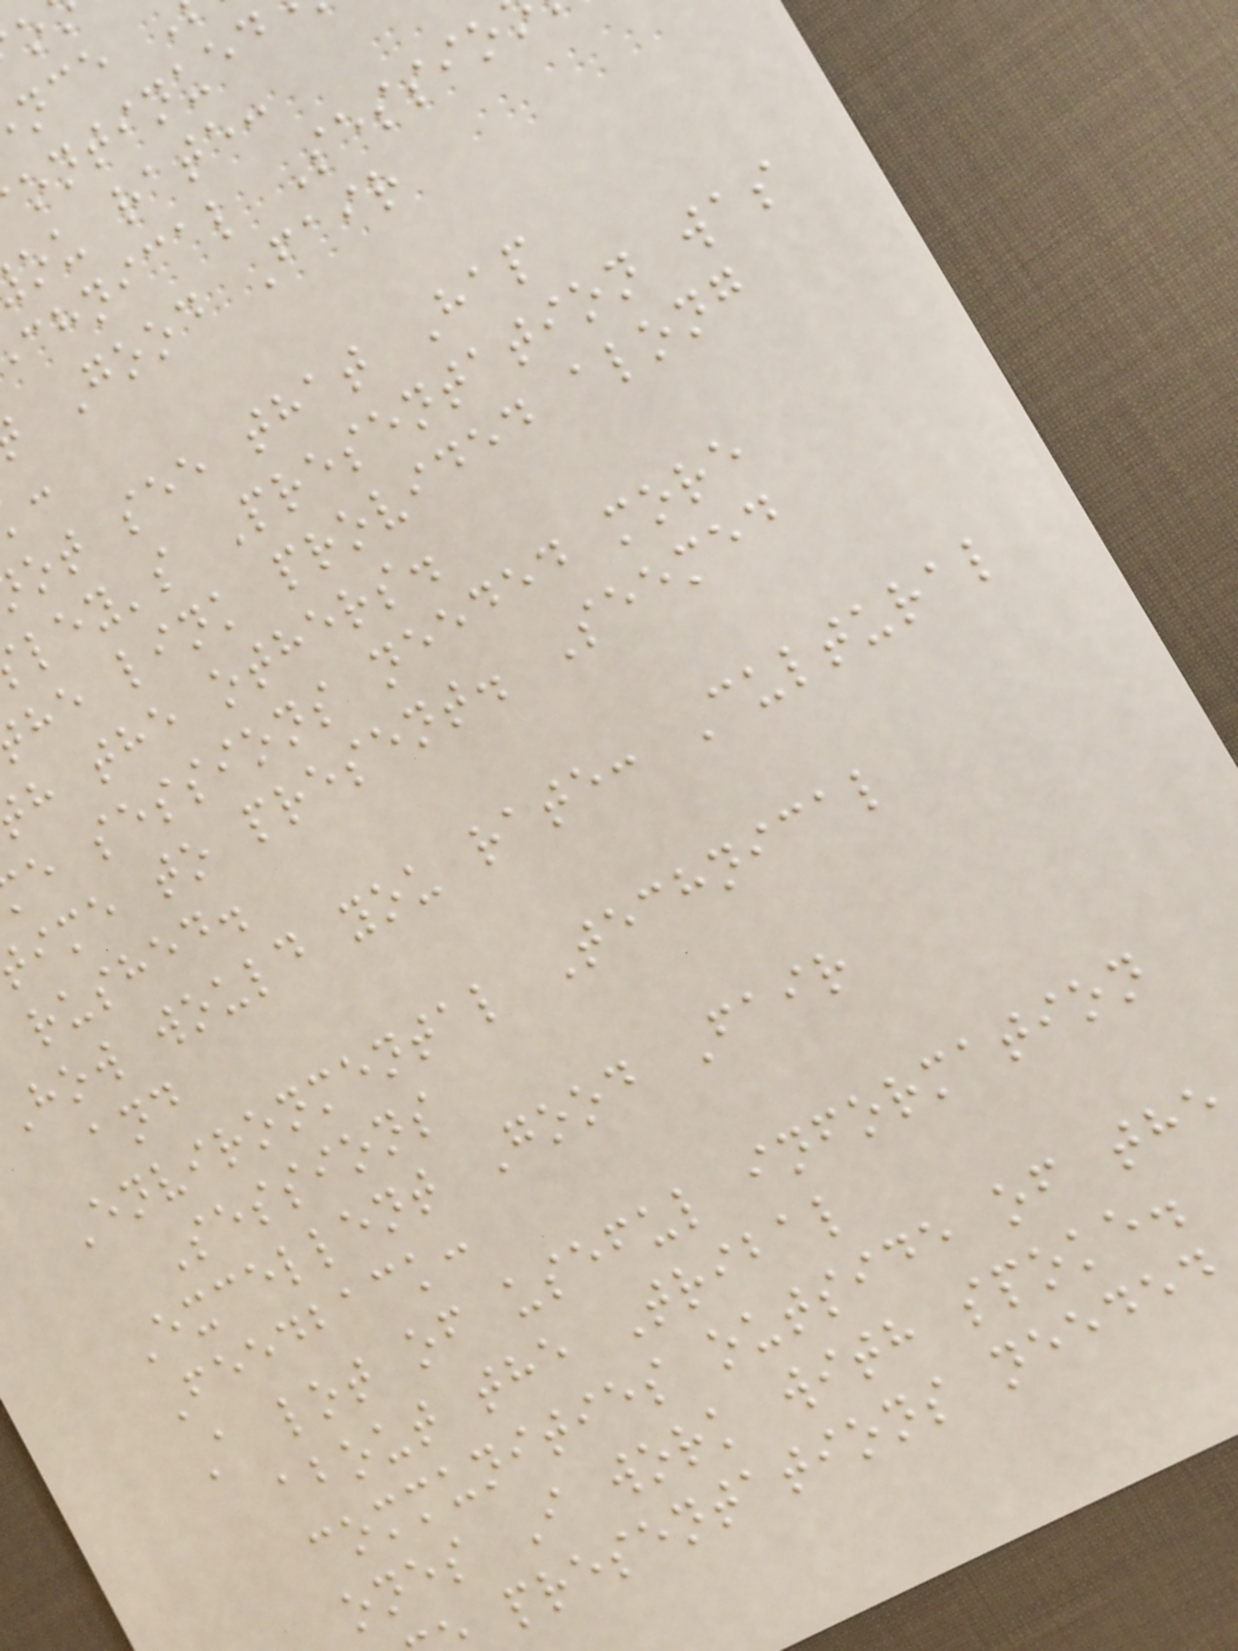ou rate:
chnical Sessio
Good Fair
ot see that Hap
ley's Presentation was
he link provided along
h the others.
e sessions needed more
ime to present. Seemed
rushed.
how would you rate: Cultural
and
Environmental Technical
Sessions
Excellent Good Fair
Feedback:
A lot of useful information
about the Tribal
communities outside of the
ones I work with spoke.
presentations needed
